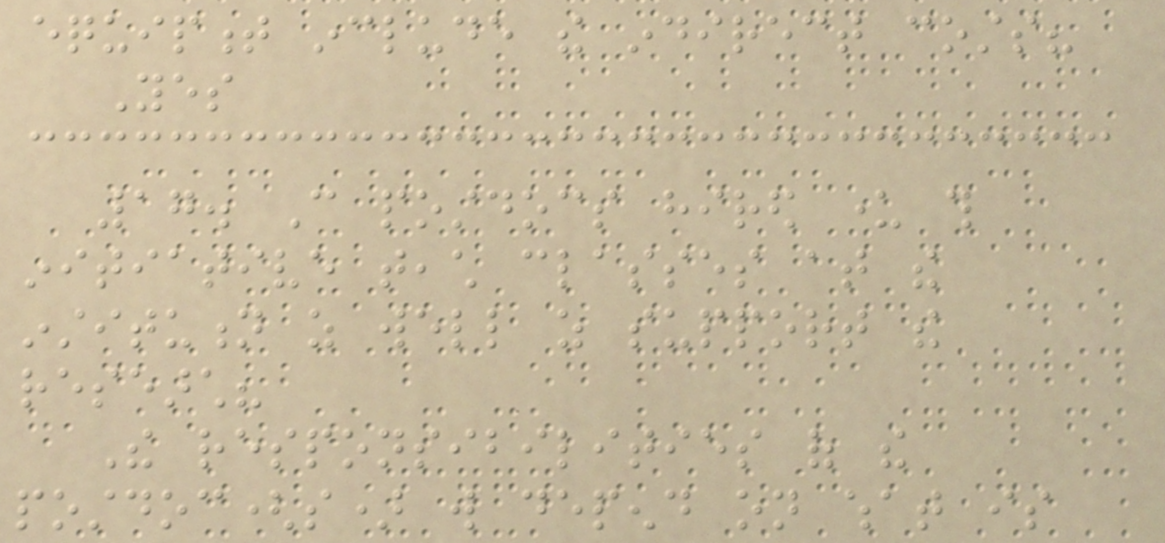equipment include the indirect costs?
Yes
17. Can postdocs hired under this
initiative teach classes at the
institution as well as support the
research?
The responsibilities of the
postdoc(s) will depend on what is
